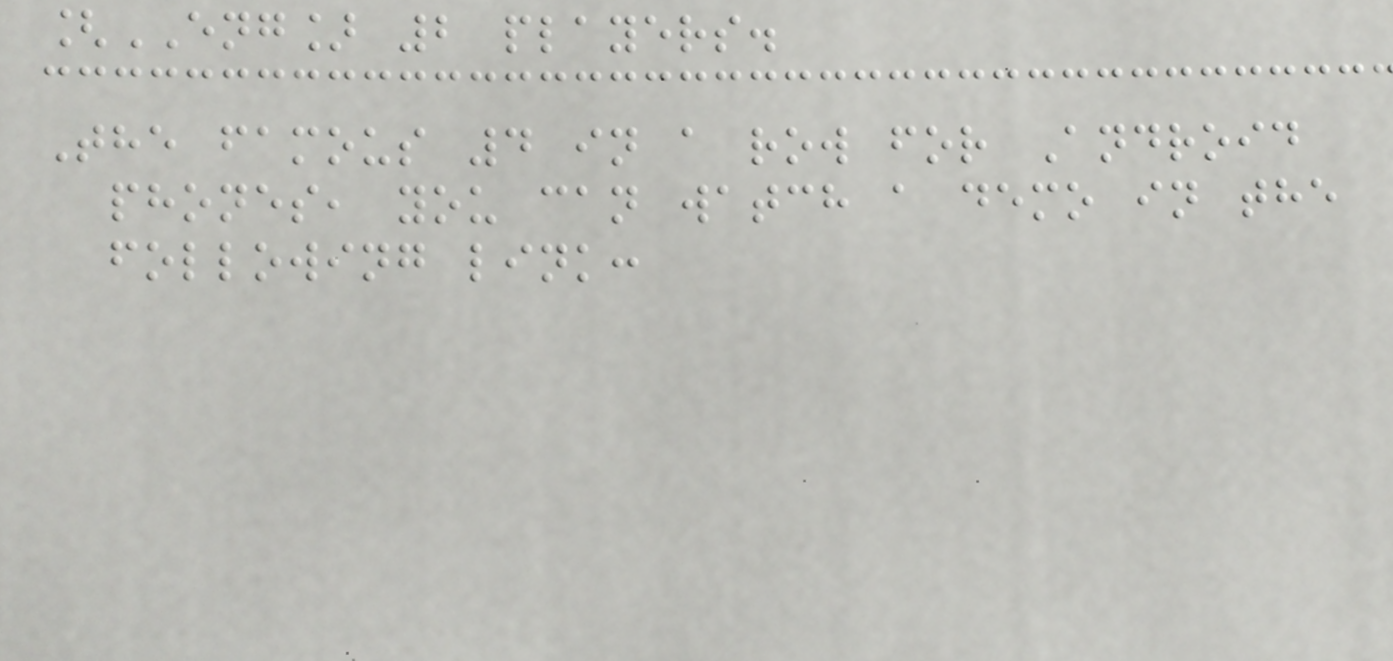[ENG] 2 players.
The famous 4 in a row for Android
phones, you can watch a demo in the
following link:
